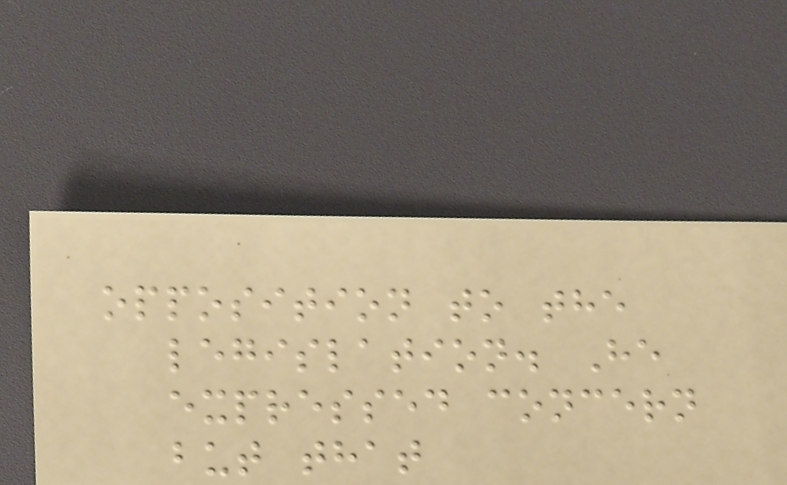opposition to the
legislation. He
expressed concern
but that
